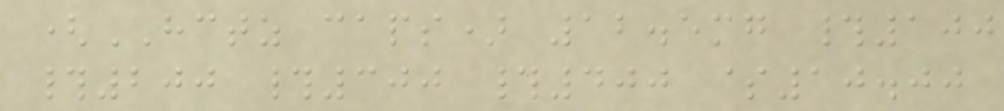(HCTZ caps) 12.5mg #100
#200 #300 #400 $10.00
